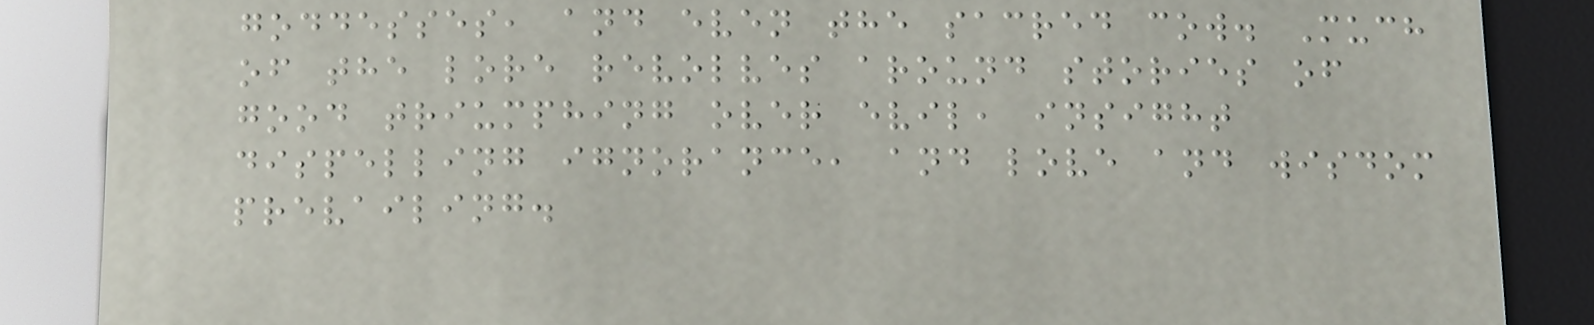goddesses, and even the sacred cow. Much
of the lore revolves around stories of
good triumphing over evil, insight
dispelling ignorance, and love and wisdom
prevailing.
